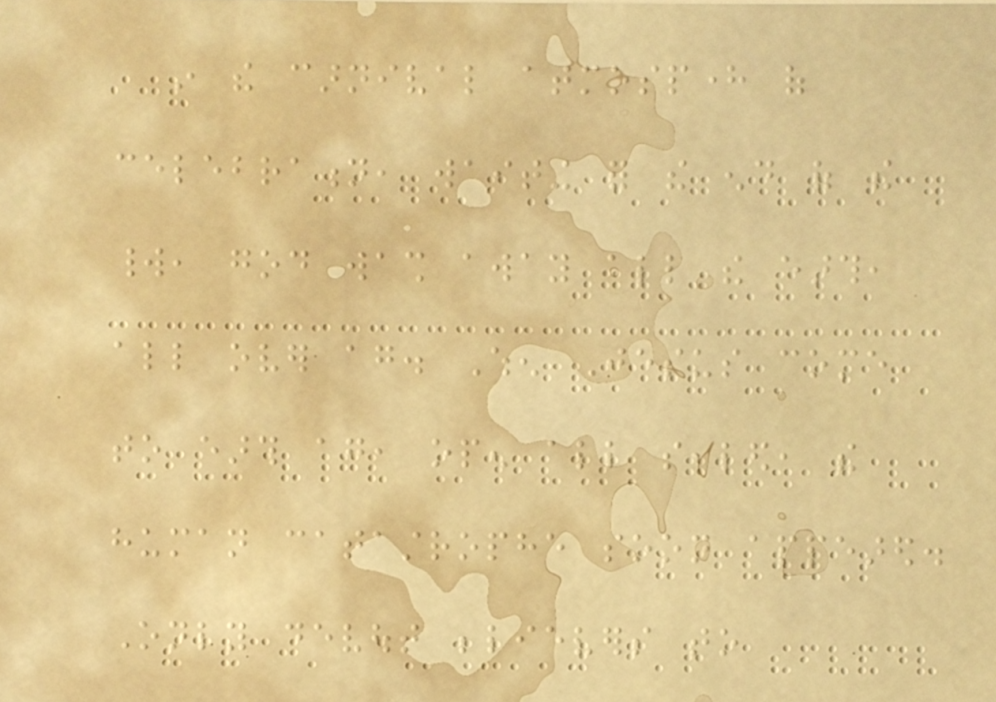in the carnival atmosphere of
celebration, waiting for the end of the
world, god wash away all the earth,
all over again. When Jesus come
to earth again, open all sealed, the
human catastrophe soon appeared.
Only devout believers to
